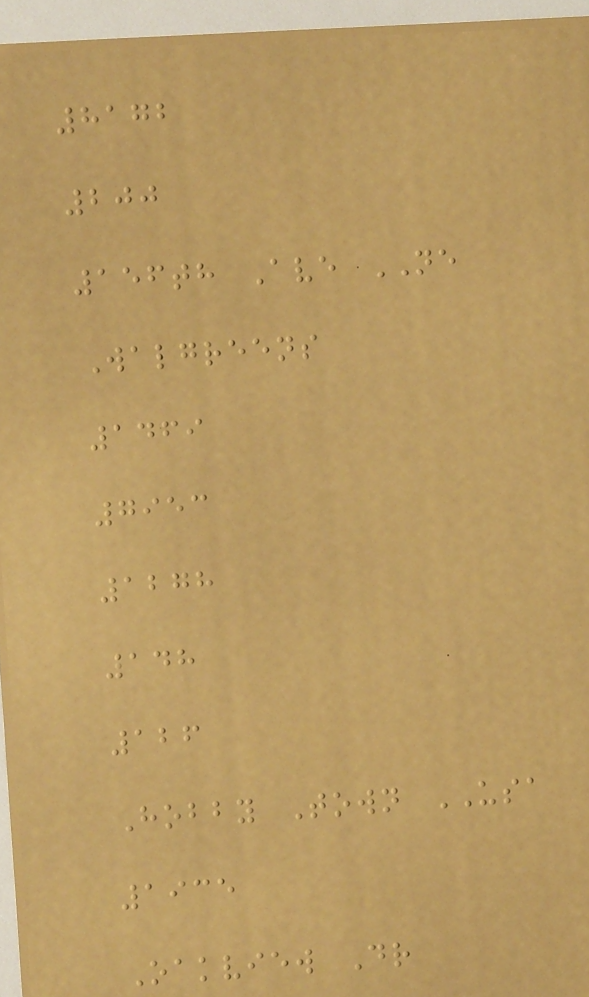8172
200
156th Ave NE
Walgreens
1469
7953
1278
148
126
Hobby Town USA
1935
Oakview Dr
